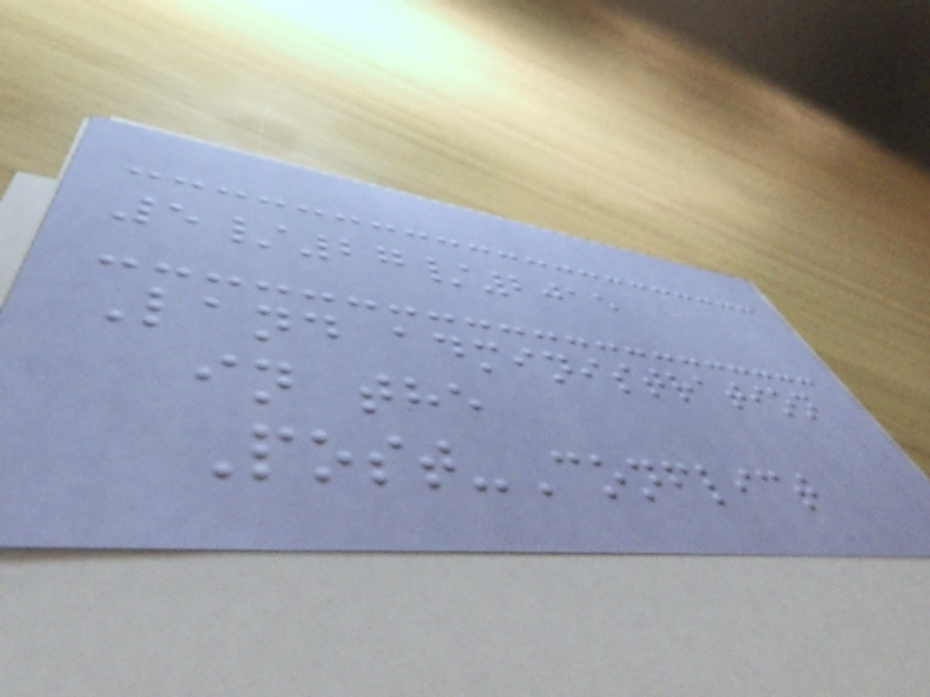5/27/2015
Land administration
in the
Post-Conflict
